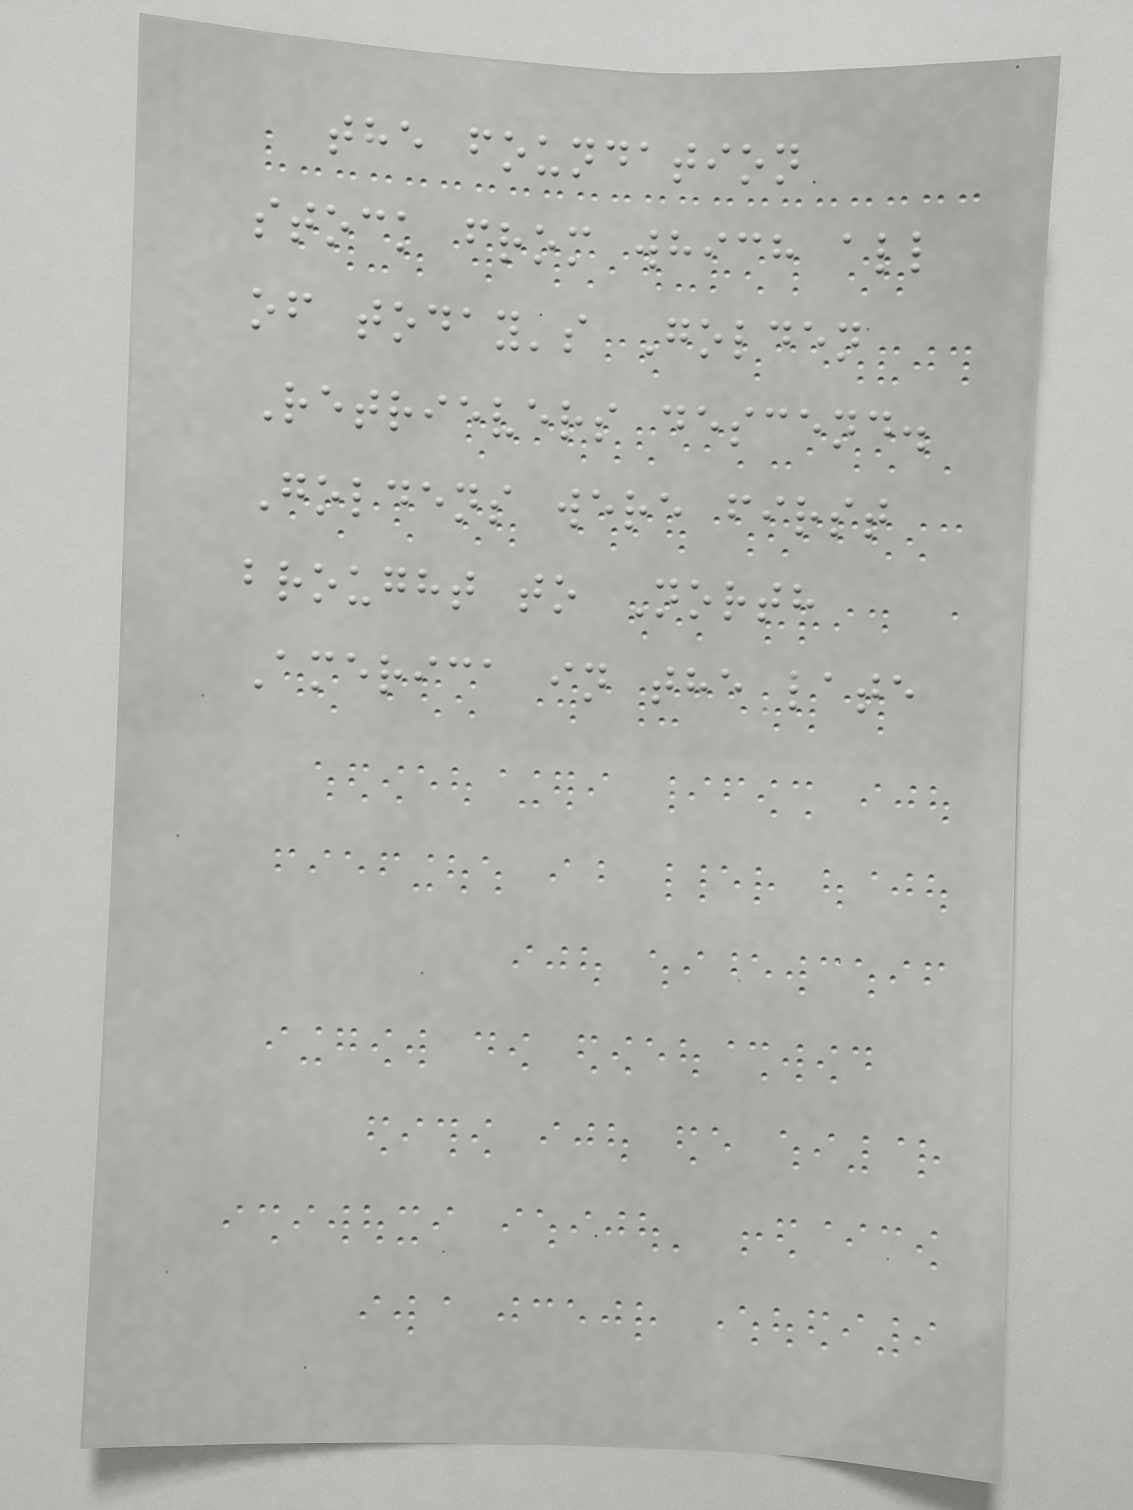the foundation
stock from which all
of today's Golden
Retrievers descend.
Goldens were first
brought to North
America in the late
